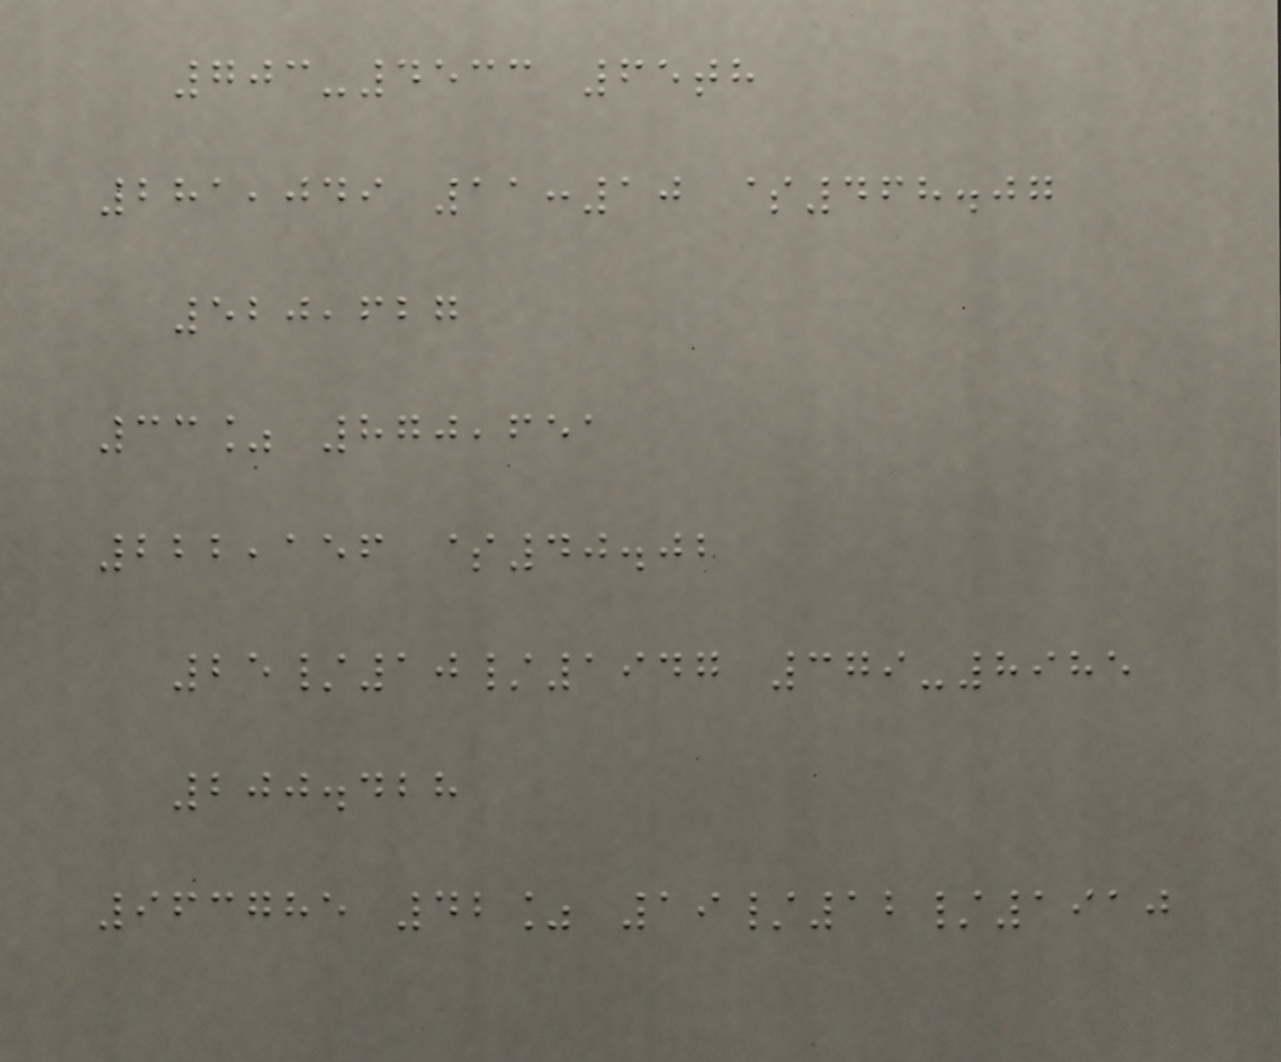703-4533 65th
281,049 11:10 $468.07
520,627
33% 870,651
222,156 $40.02
25/10/1947 379-8985
200.428
963785 42% 19/12/1910
